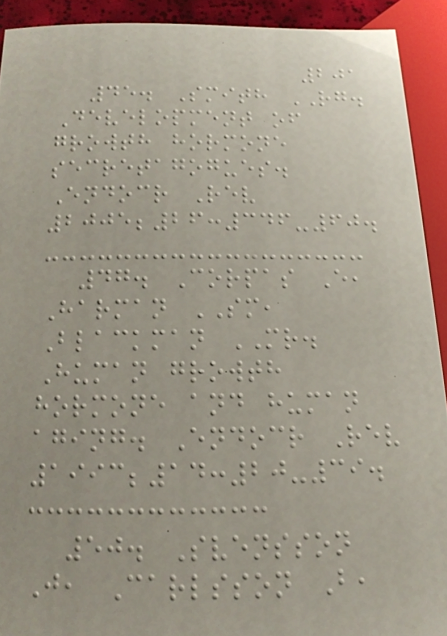201
45. Smith RG.
Development of
growth hormone
secretagogues.
Endocr Rev
2005;26:346-60.
47. Corpas E,
Harman SM,
Blackman MR.
Human growth
hormone and human
aging. Endocr Rev
1993;14:20-39.
50. Svensson
J, Carlsson B,
